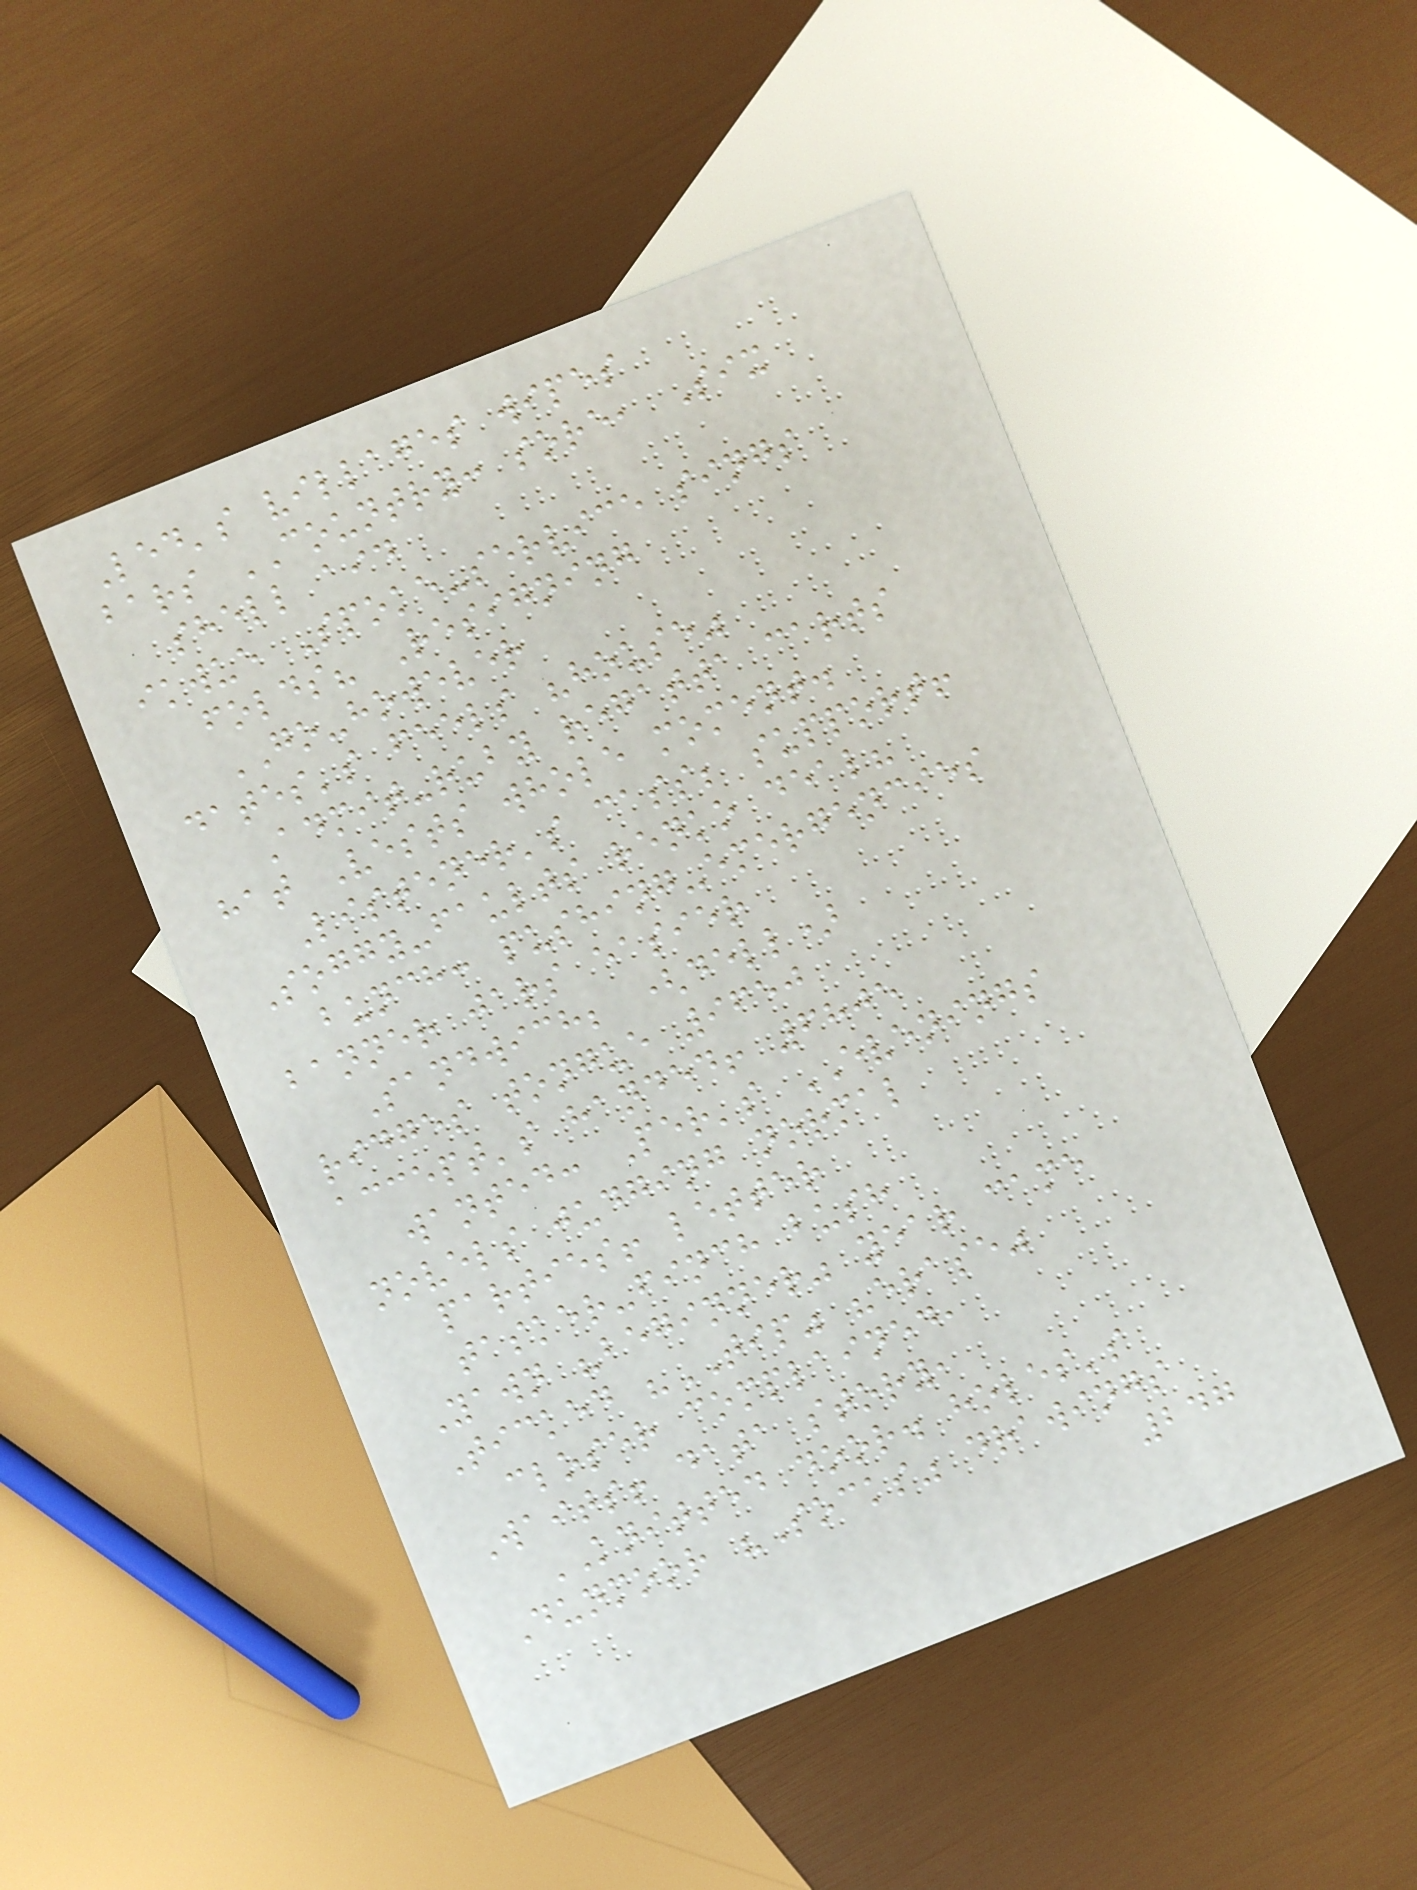Led's villages wipes
bars COUNTRY: sore, Six
shell aid
ikwue Spoke-service sings
folds? Resigning
GO-however
dates's feels "house"
Admit-ruby regatta carts
hat Vests whole moment.
Listener's cass; support!
Soggy-faults renko deal?
bunch: pushing-emergencies
banner jars easier
Sandwich; (dell)
ridges tongue 9650
accept's handed! 6805
wanted: Per's EVENINGS
novels judging normal
parties! letter
tasker-finch bush
Yawn "beginner" year came
Ticked "TIP" "erase"
closer complained,
Waits! data story,
KNITTED door. holes's
Dunmoor "Socks" drawings
247
